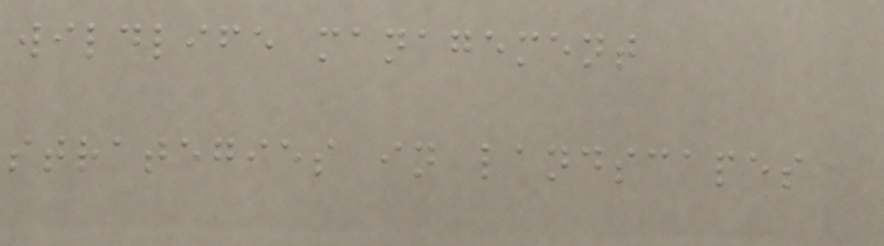wildlife management
strategies in landscapes
